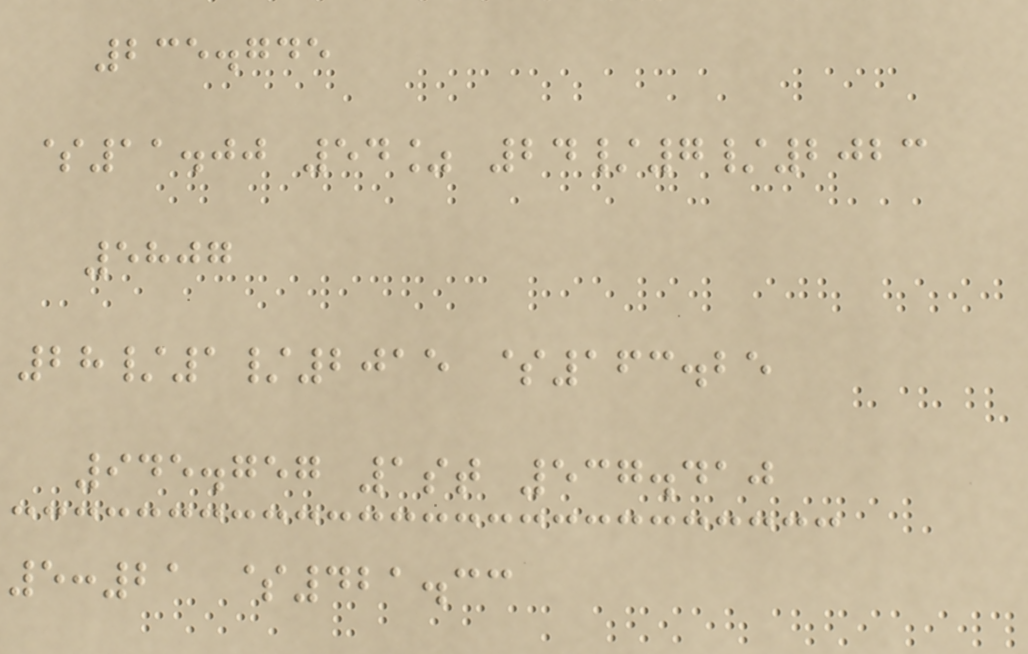235.745
$11.00 54% 24/7/2023
5807
28/1/2015 $163.25
945.757 1st 537.410
5:21 $421.33
